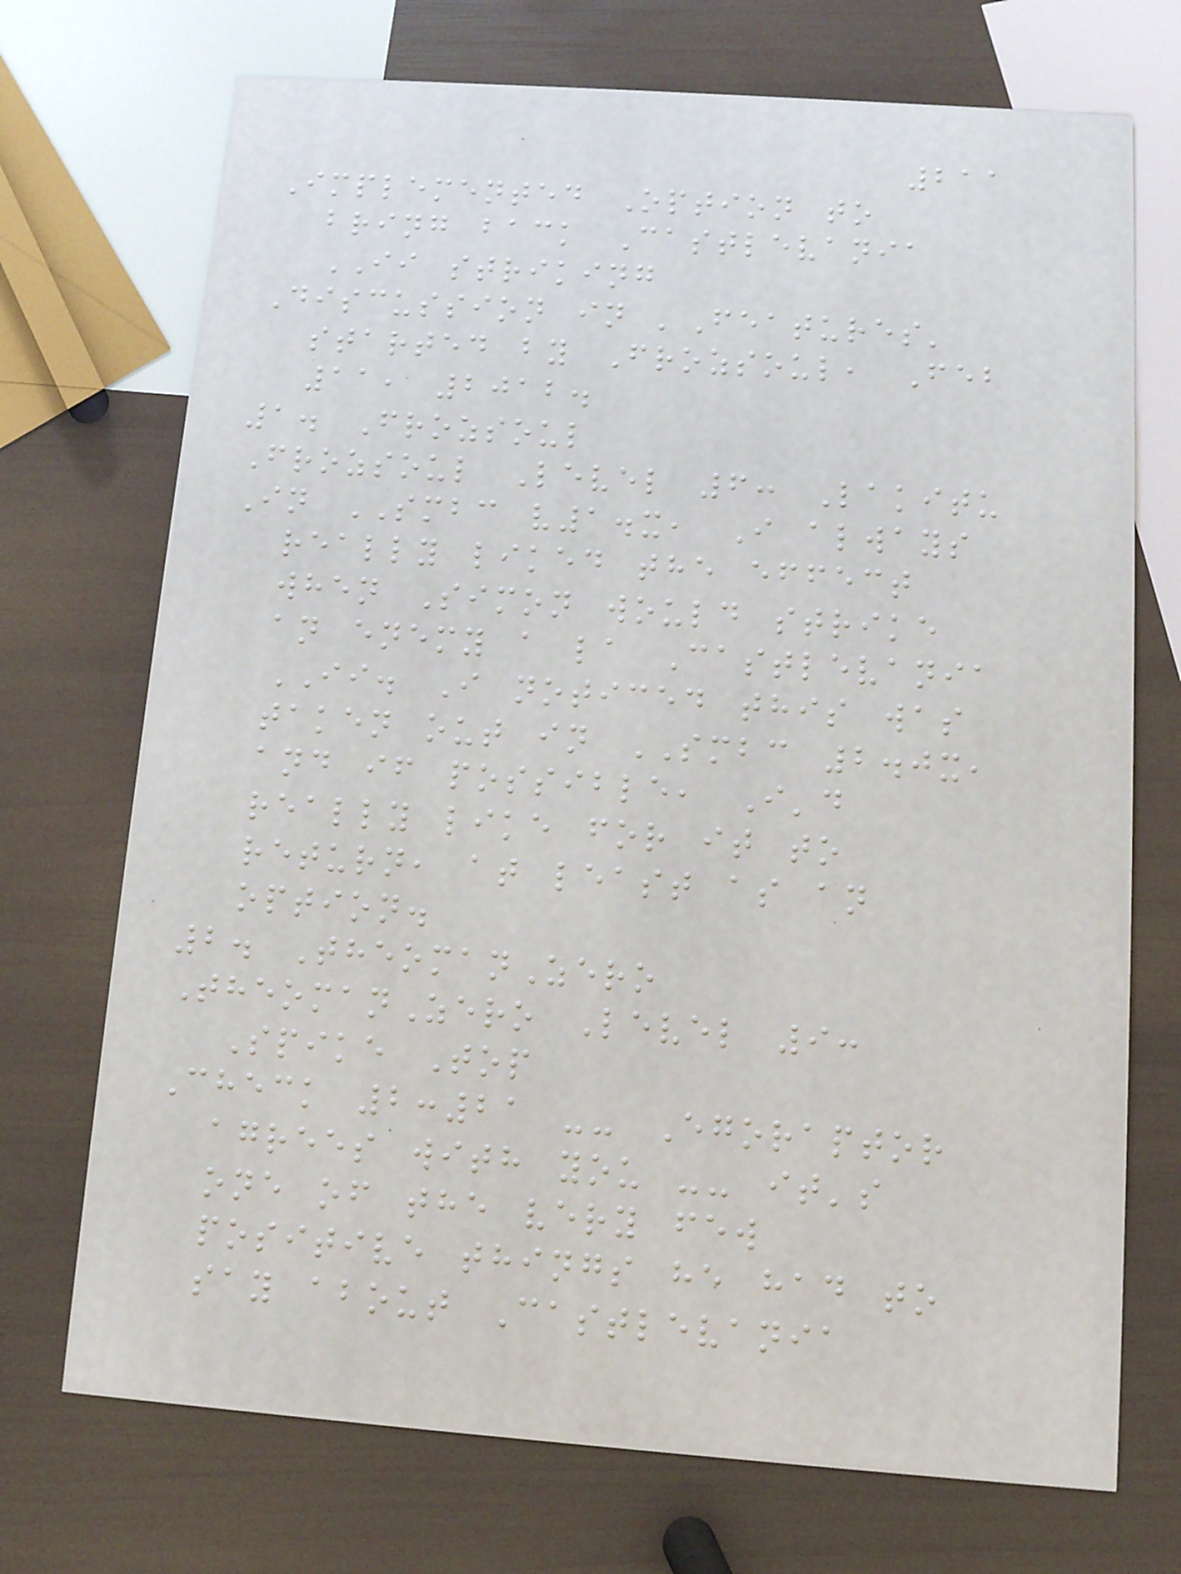211
Implemented Option to
bring back Castlevania
II striking
Discussion in 'Features'
started by Frozsoul, Feb
11, 2012.
1. Frozsoul
Frozsoul Level 6: Lakitu
In SMBC v1.x, I always
really liked the effect
when Simon would strike
an enemy a la Castlevania
II. I noticed this was
taken out in SMBC 2.0x,
and if possible, I'd
really like for it to
return, at least as an
option.
2. TheomanZero
TheomanZero Level 9:
Spike Top
Check 2:21 -- Egoraptor
agrees with you -- it's
one of the very few
positive things he had to
say about Castlevania
